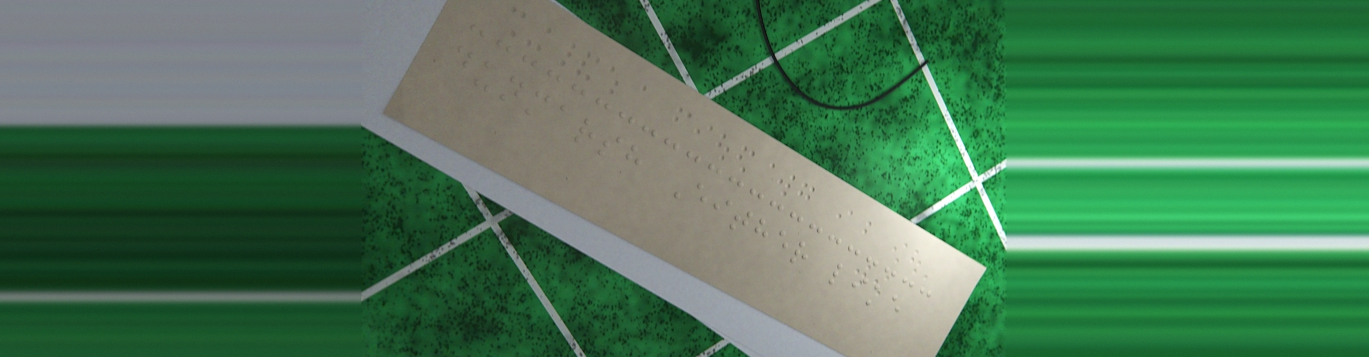dunmarsh Either like
